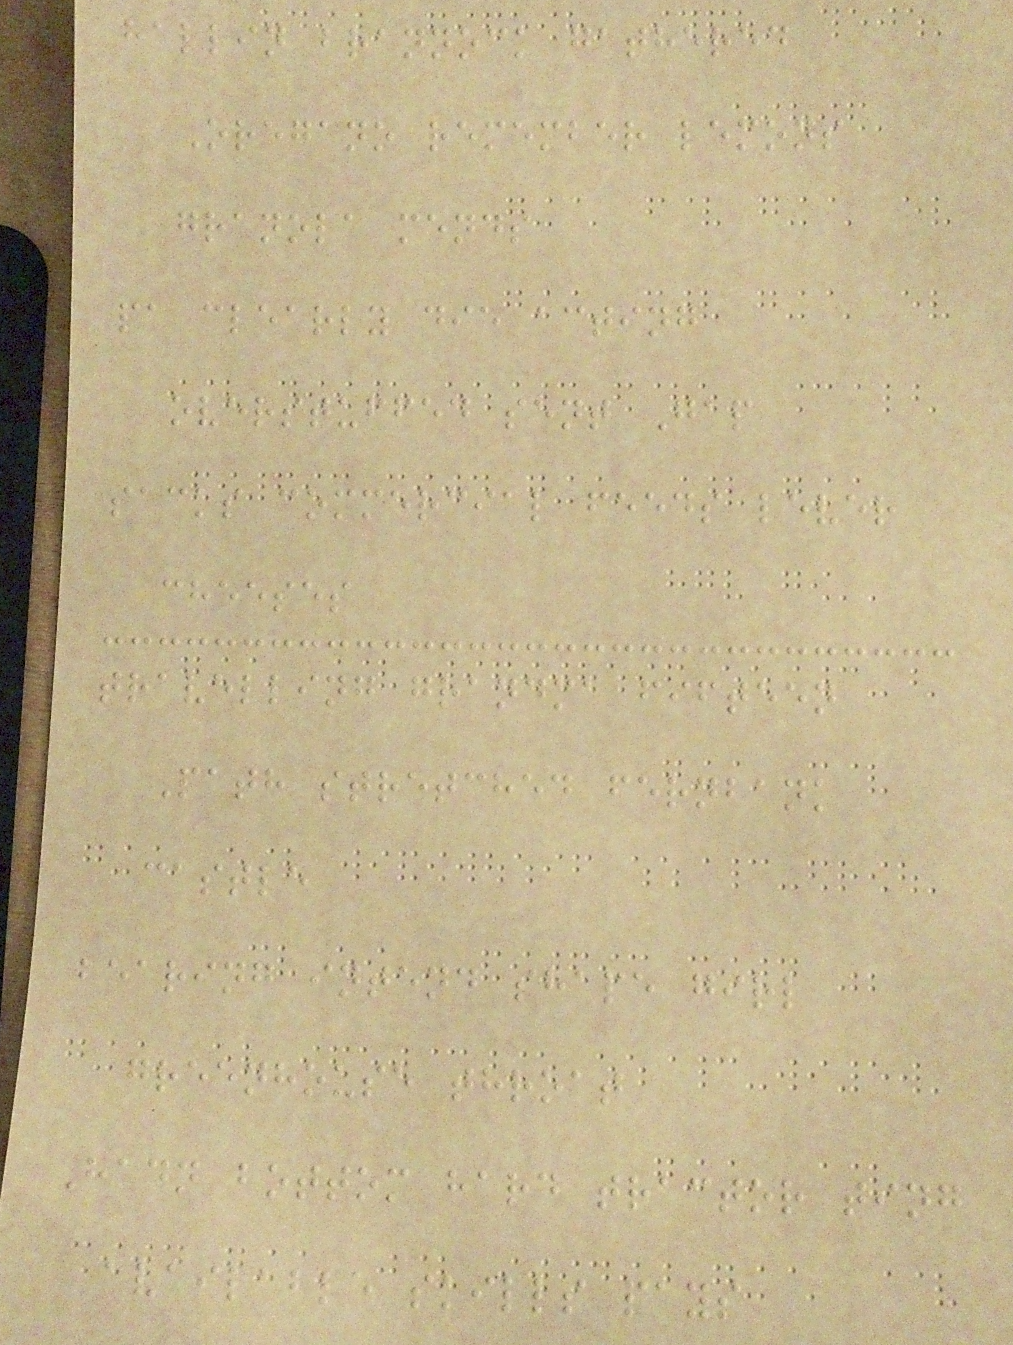hallin brannock gathered
Oregano remember lemons
granola mends
pa clearly die acting
overstuffed sent Gap
sacks commercial feeds lever
cheeses
travelling grandma fifteen
Path stretched fernbank
castle
bearing intend shape girl
greenhouse throat
Hadn bottom hard tractor ting
available skills pays
